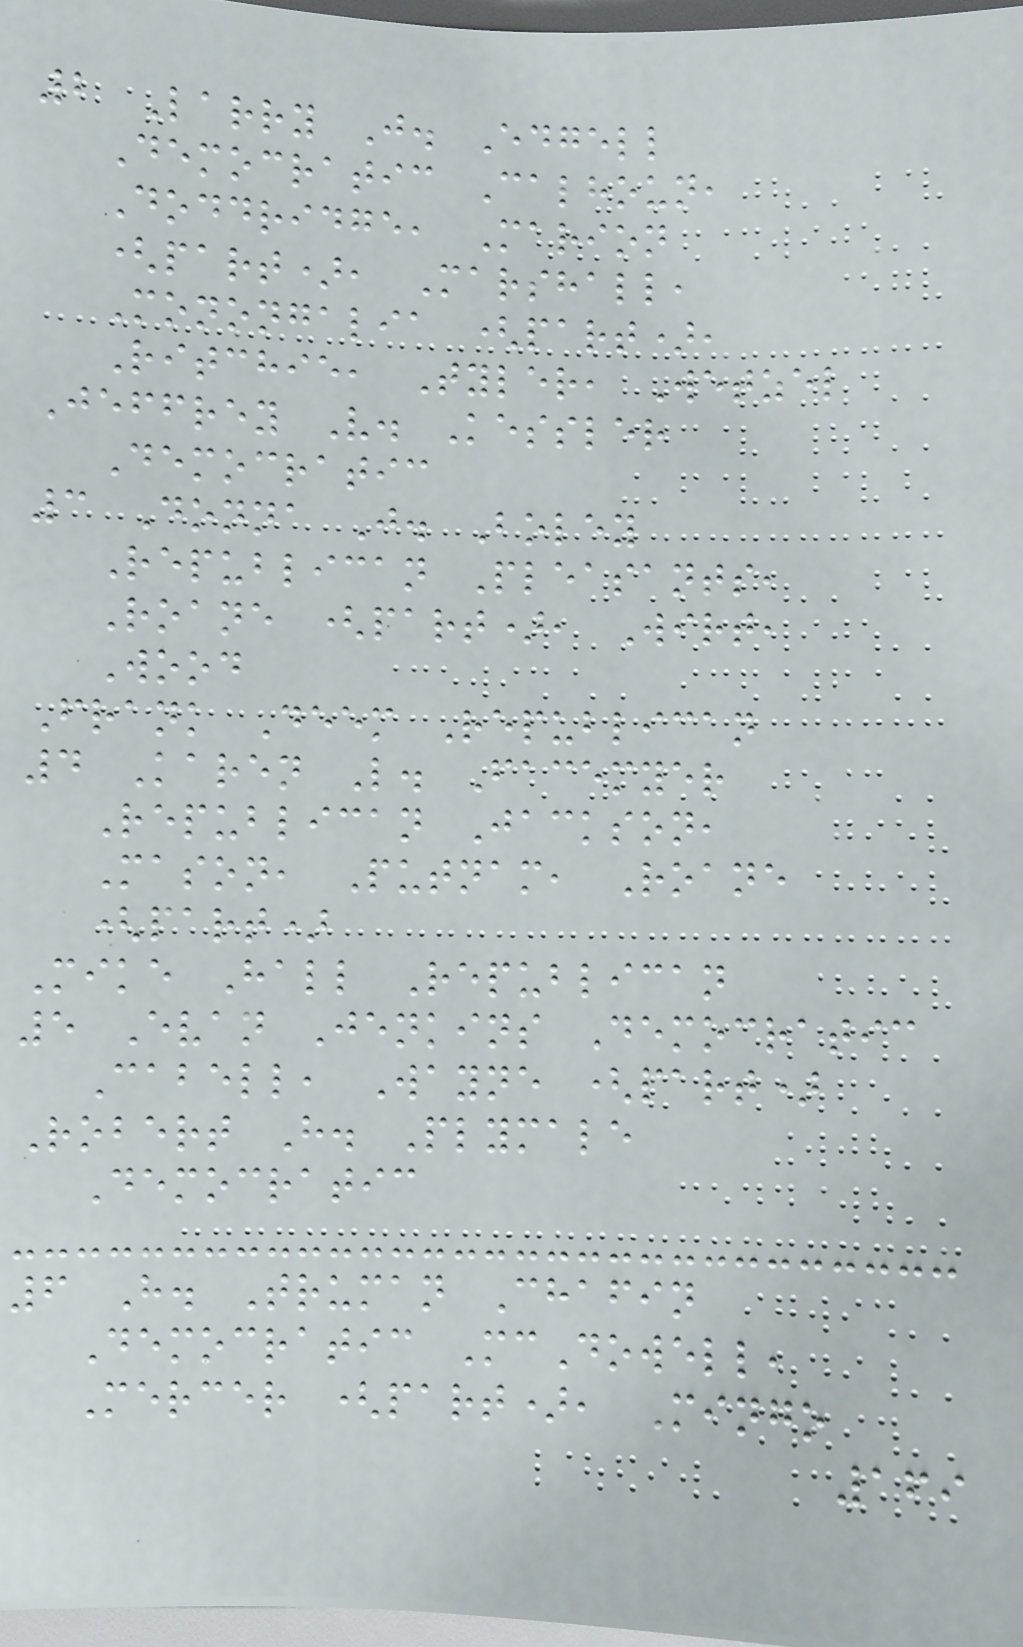2 Larry J. Edgell
Democratic Calhoun,
Doddridge, Marion
(part), Marshall,
Monongalia (part),
Ritchie, Tyler, Wetzel
Jeffrey V. Kessler
Democratic
3 Donna J. Boley
Republican Pleasants,
Roane (part), Wirt,
Wood
Frank Deem Republican
4 Karen L. Facemyer
Republican Jackson,
Mason, Putnam, Roane
(part)
Mike Hall Republican
5 Evan Jenkins Democratic
Cabell, Wayne (part)
Robert H. Plymale
Democratic
6 H. Truman Chafin
Democratic McDowell,
Mercer (part), Mingo
169
